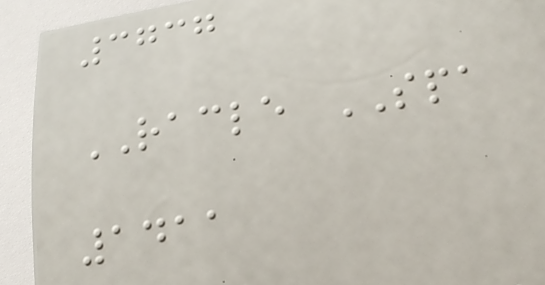3737
RACLE SPA
1411
